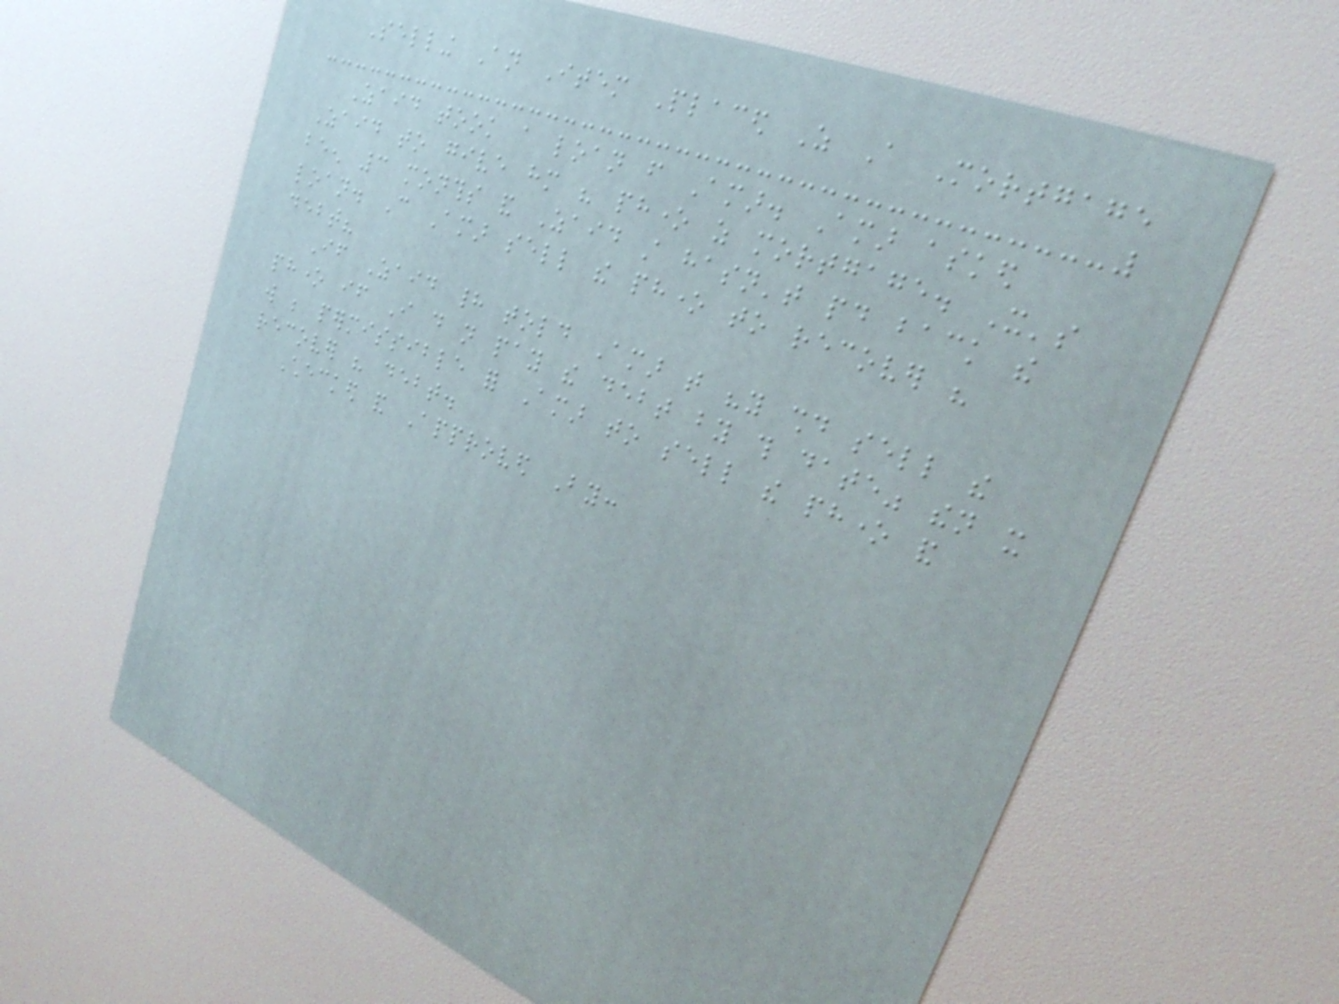Selling An Item Placed As A Mortgage
Zaid took a loan from Amar. Amar asked
Zaid to give him his phone as mortgage. It's
been 3 months and Zaid still hasn't paid back the
loan. Can Amar sell the phone to recover his
debt?
If Zaid had told Amar that "you should sell the
phone if I do not pay the debt by this date" then it
will be permissible for Amar to sell the phone and
recover his debt.
Checked and Approved By:
